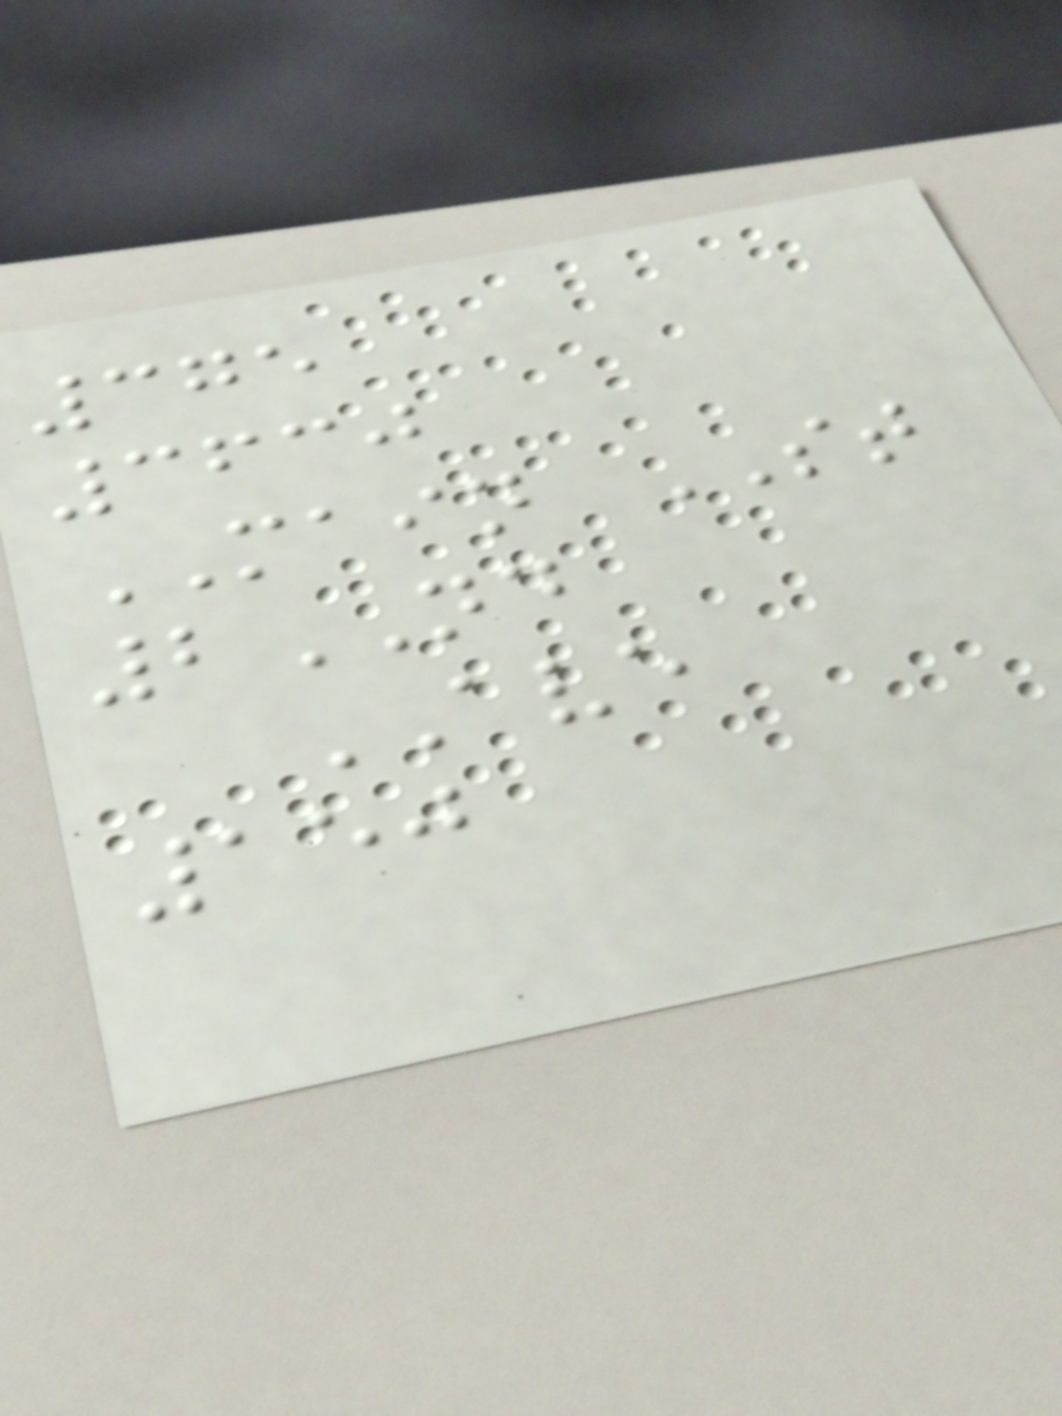375
3630
MAIN ST
2ND
AVE
150
